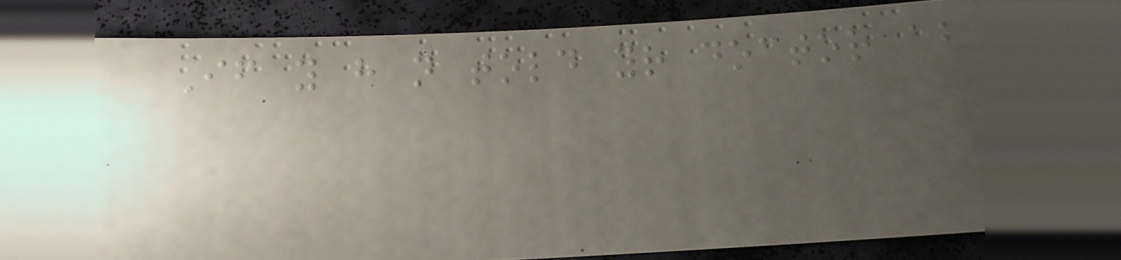If you have not told your doctor about
